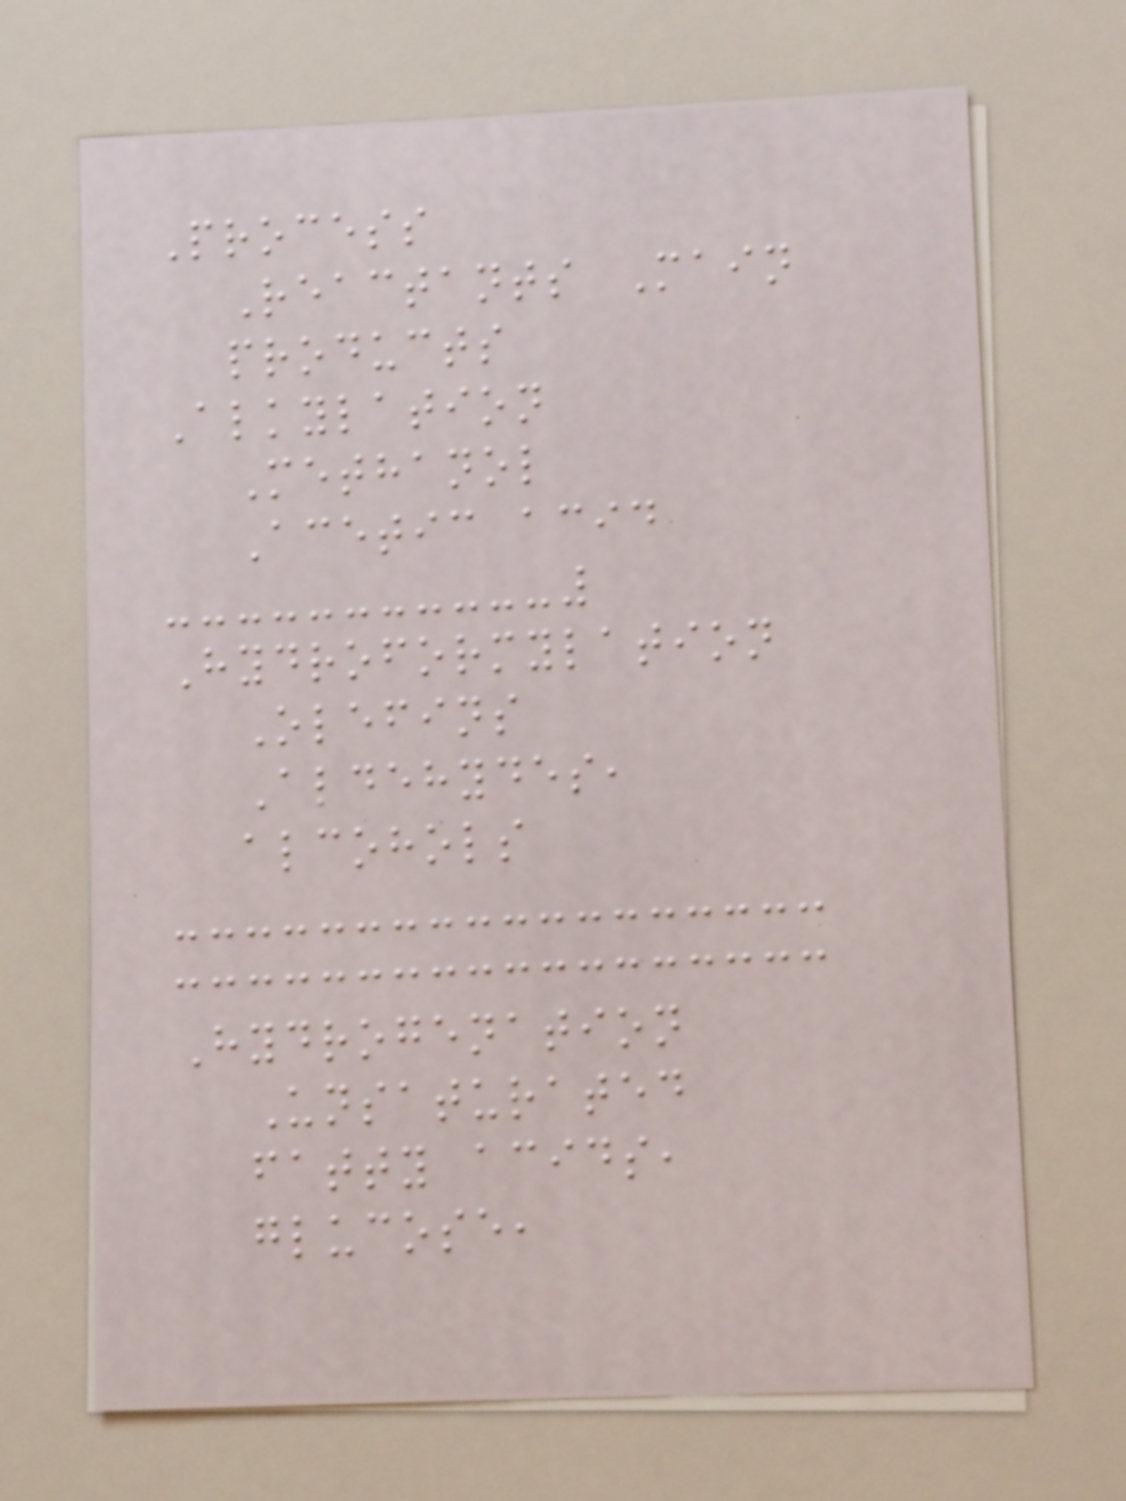Process
Reactants Main
products
Alkylation
Methanol
Acetic acid
Hydroformylation
Olefins
Aldehydes,
alcohols
Hydrogenation
Unsaturated
fatty acids,
glucose,
